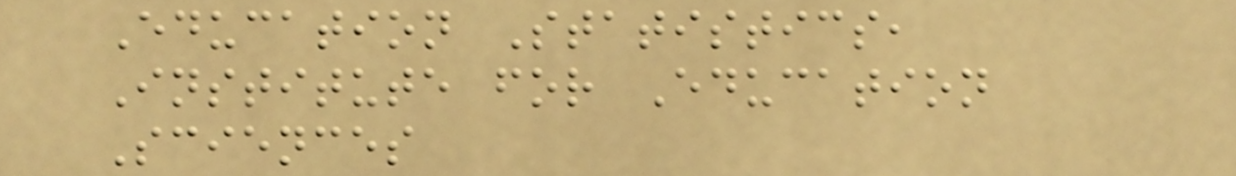Education Statistics,
Institute for Education
Sciences
